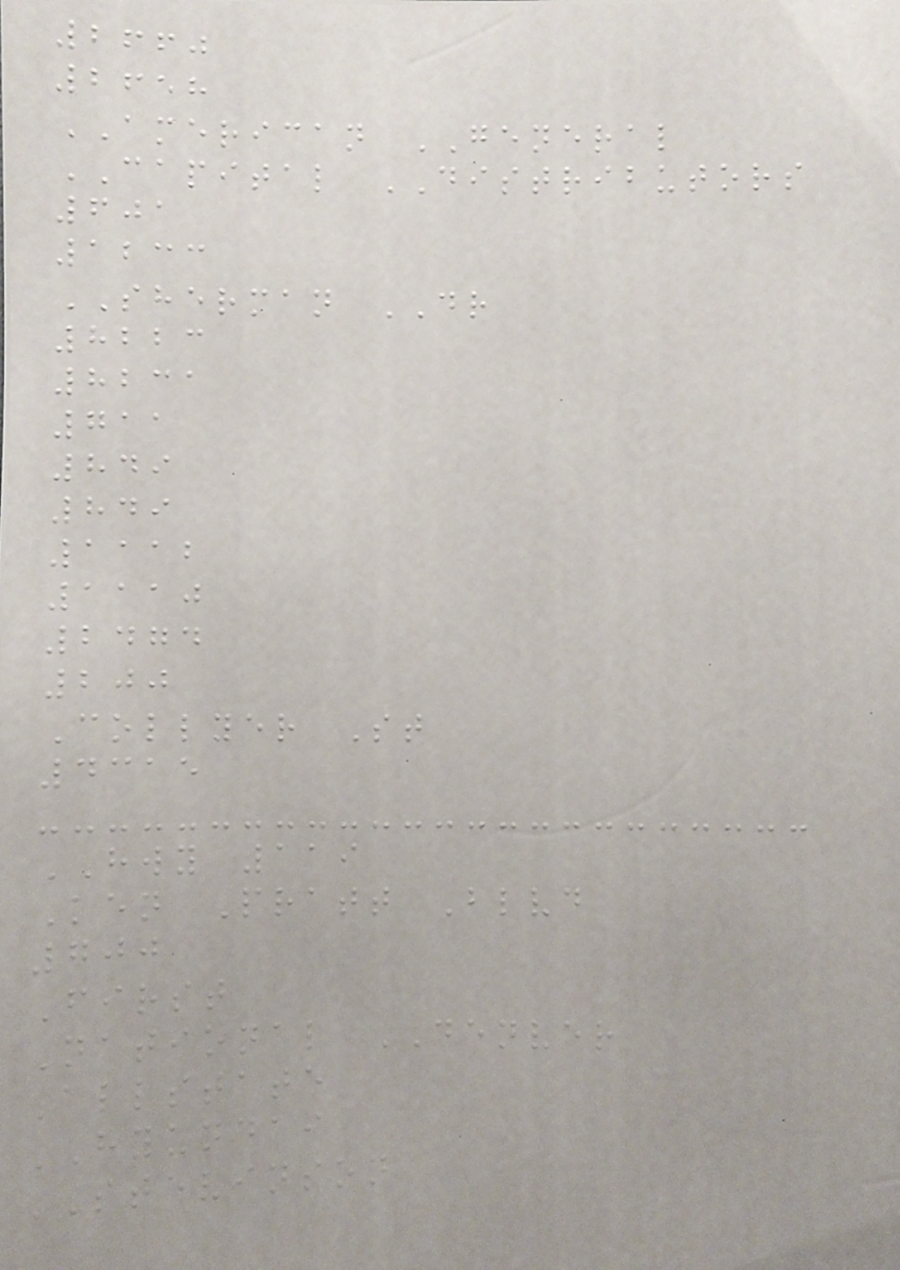2660
2658
AMERICAN GENERAL
CAPITAL DISTRIBUTORS
601
1233
SHERMAN DR
8223
8231
711
849
849
1112
1110
2474
200
Collyer St
4315
HWY 119
Ken Pratt Blvd
700
First
National DENVER
Allstate
HYUNDAI
STEVINSON
